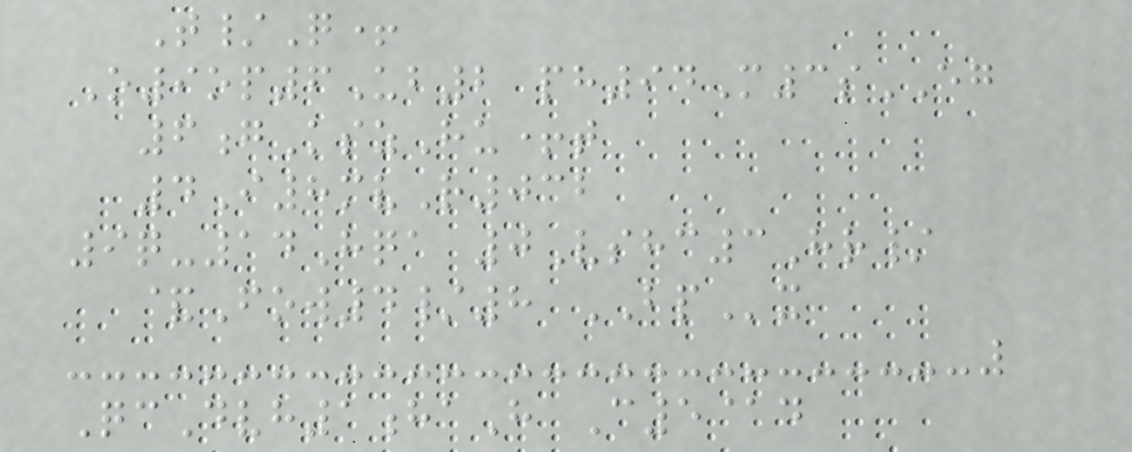T/Q+
O9op6Ub2 ph94M3sEG
6gKszHu+t
4I8mvR032
9q-14Hqa 0Vshc3Hr/
&Fow4/8 BPx
QcDvh1haH C5@d
